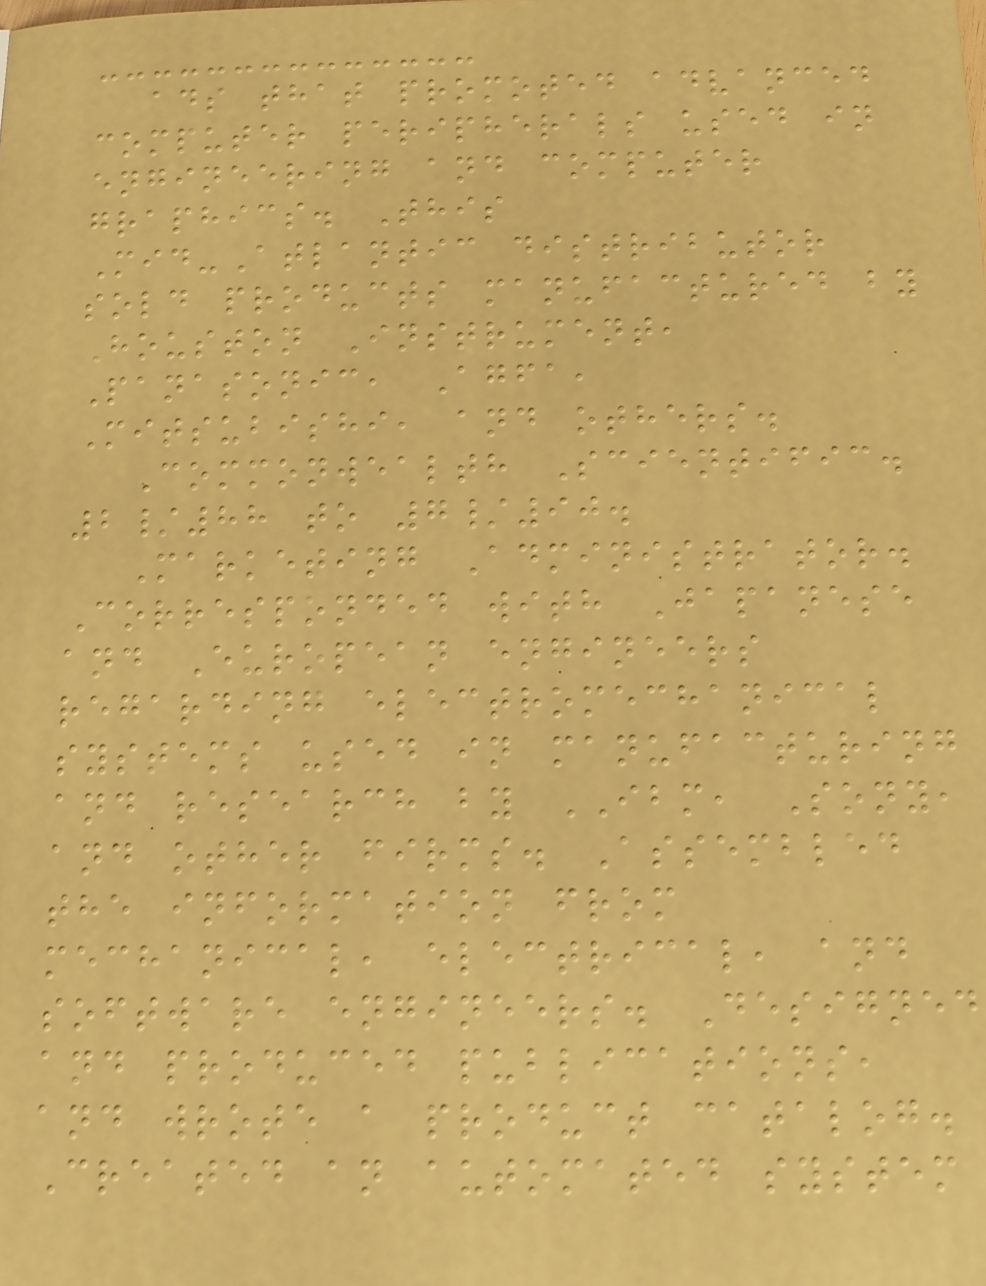ads that promoted advanced
computer peripherals used in
engineering and computer
graphics. This
Mid-Atlantic distributor
sold products manufactured by
Houston Instrument,
Panasonic, Agfa,
Mitsubishi, and others.
Commonwealth Scientific.
2/88 to 7/90.
Marketing Administrator.
Corresponded with Japanese
and European engineers
regarding electromechanical
systems used in manufacturing
and research by IBM, Sony,
and other firms. Assembled
the information from
mechanical, electrical, and
software engineers. Designed
and produced publications,
and wrote a product catalog.
Created an automated system
